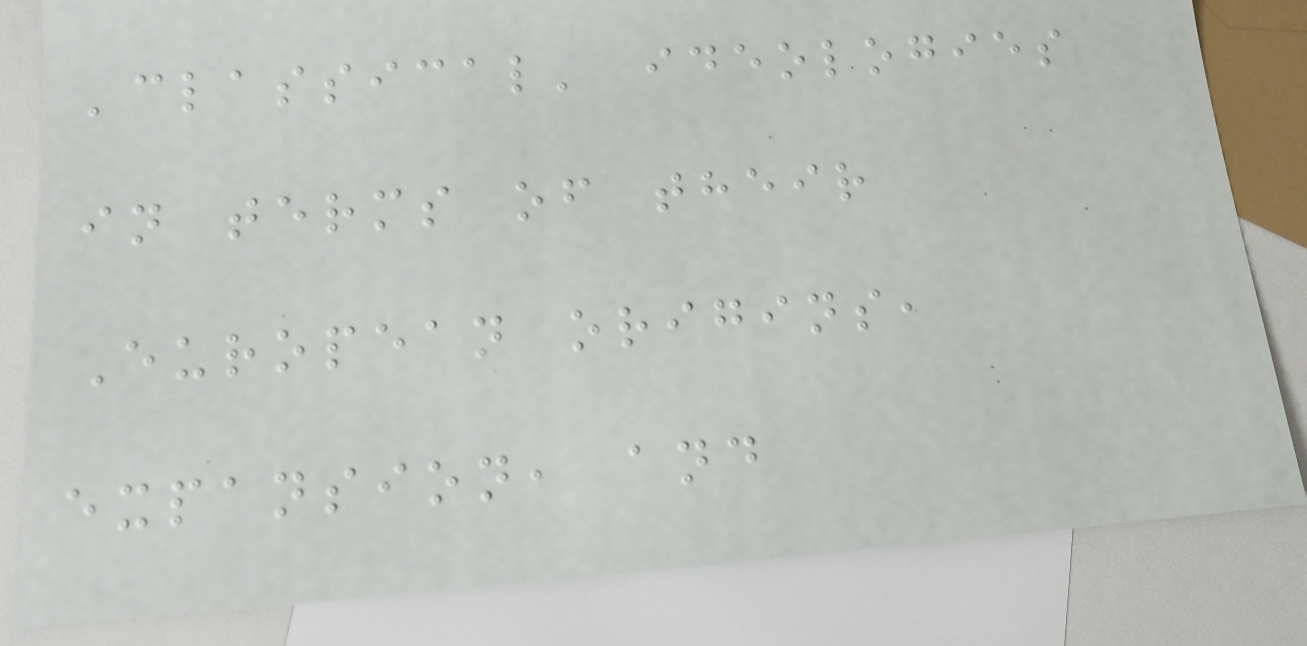'classical' ideologies
in terms of their
European origins,
expansion, and
